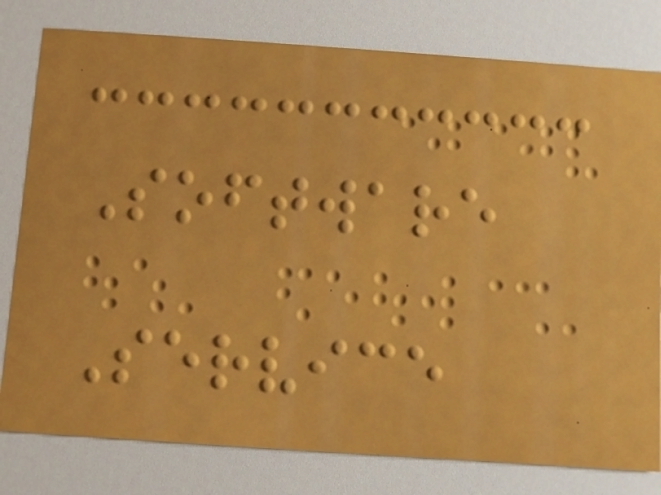Software
Service
